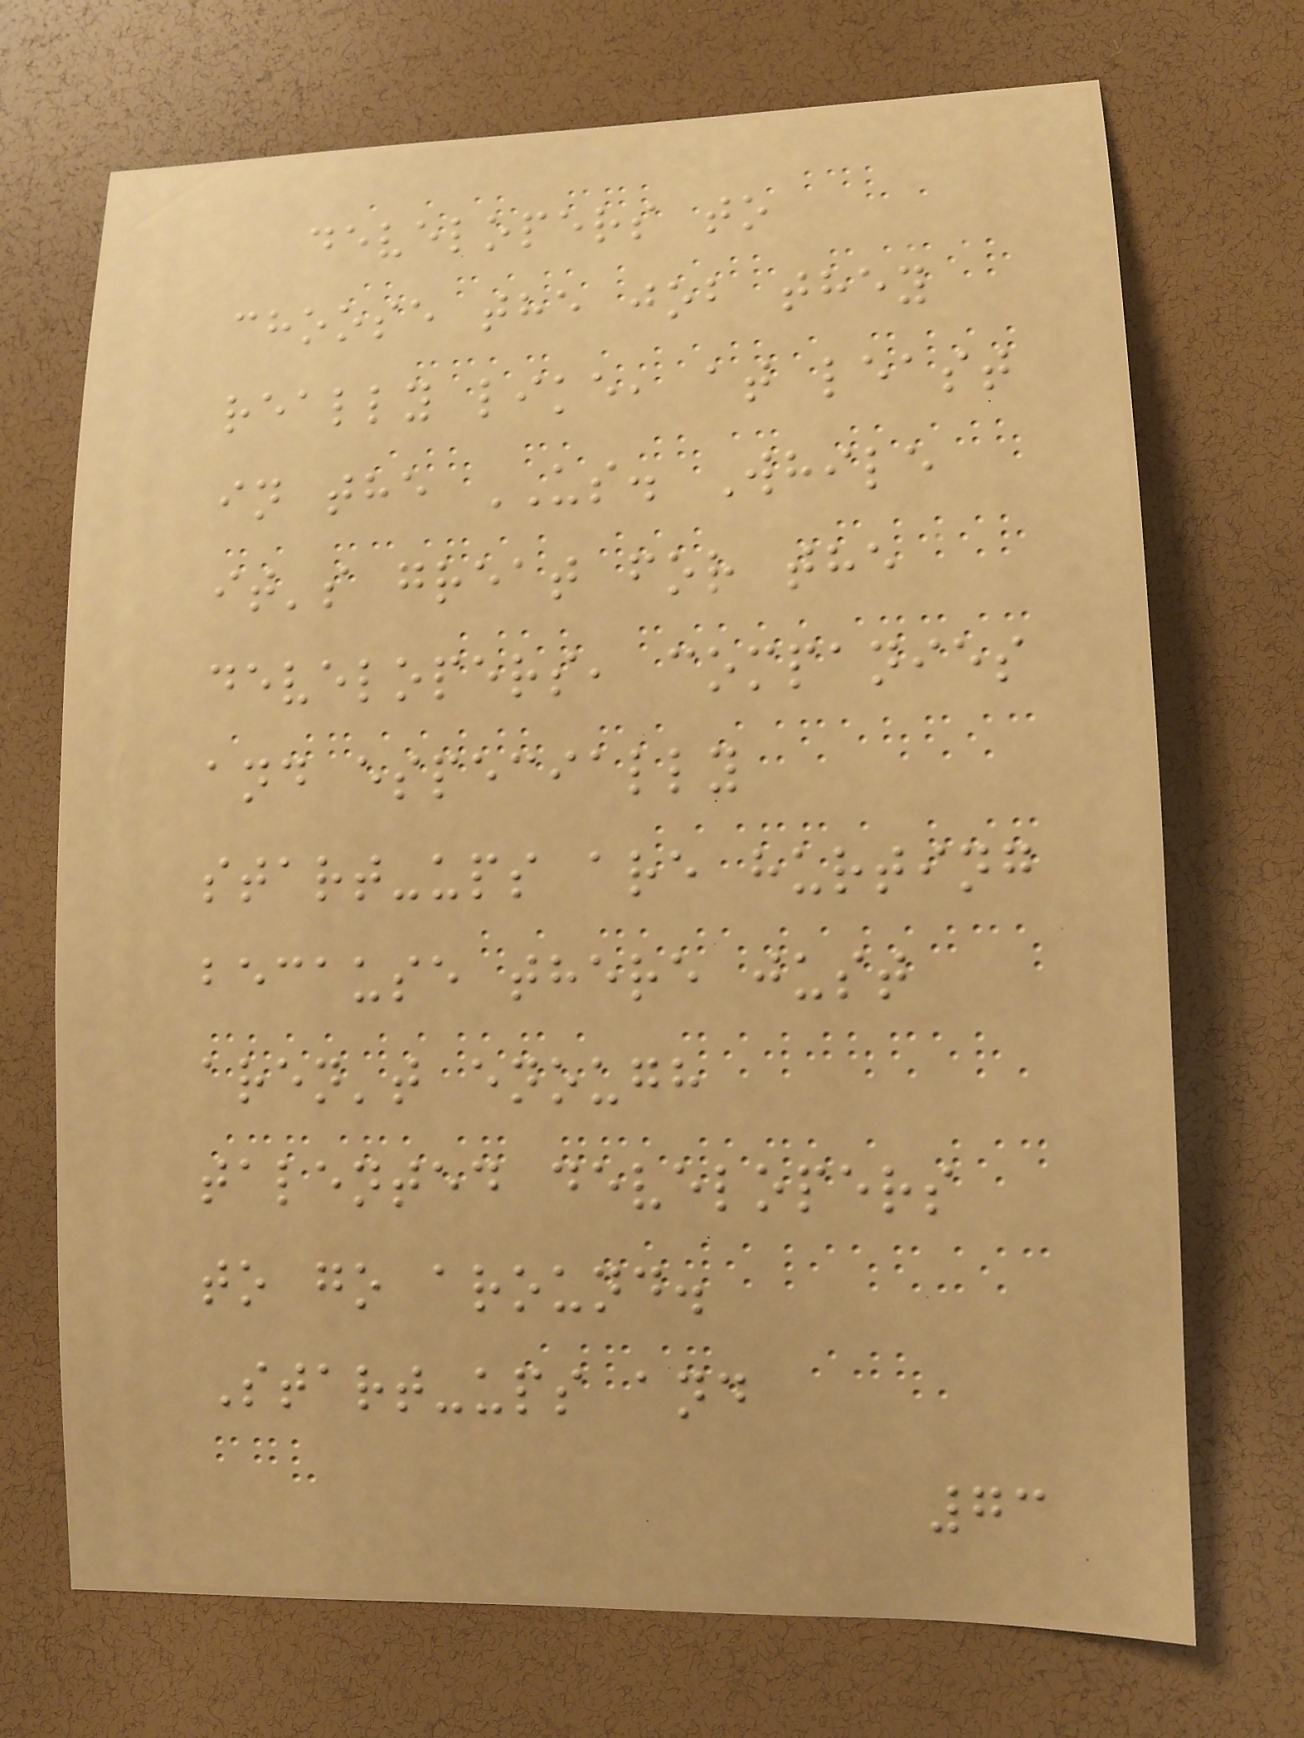developers to
choose the job they
really like, at least
in the US. While
it's great for the
developers, companies
and especially
start-ups are hurting
because there just
aren't enough
talented developers
to go around.
Start-ups and
73
